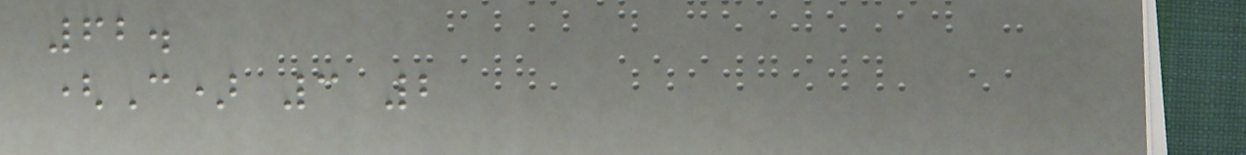62.
(C) 3 2
